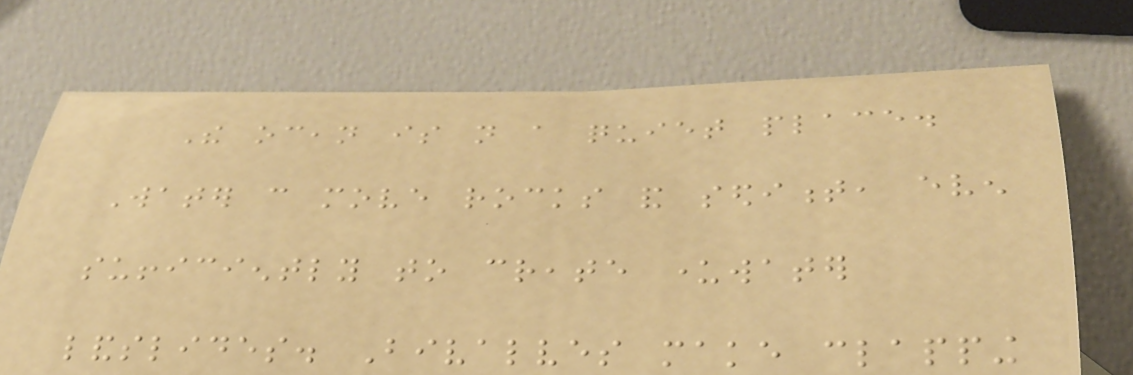The ocean is not a quiet place.
Water can move rocks and sediment, even
sufficiently to create underwater
landslides. Bivalves make clapping
